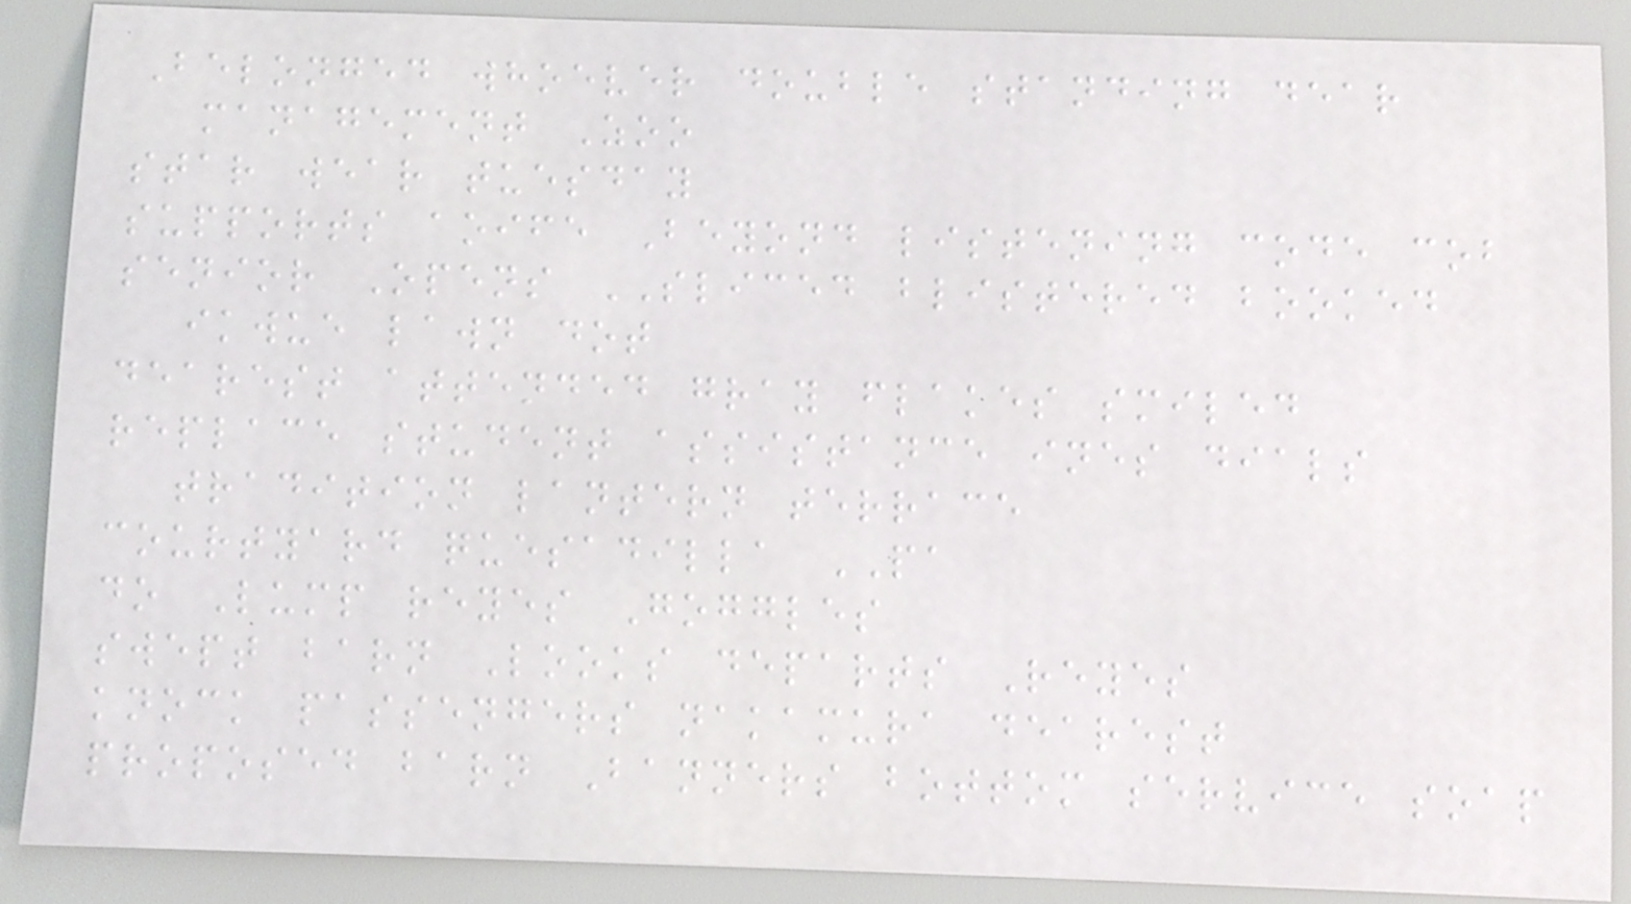Belonged whoever double standing dear
management Zoo
star wear tuesday
supports aoife Beyond listening code cob
senior Opens SLICED blistered booked
ikwue lawn dot
dearest attended gray flakes smiled
replace student assistance ines dials
tradition lantern terrace
courtyard quesadilla PA
do Lump reyes Goggles
swept barn Looks departs Reyes
knock passengers nakamura dearest
proposed barn Banners bottom service soap
